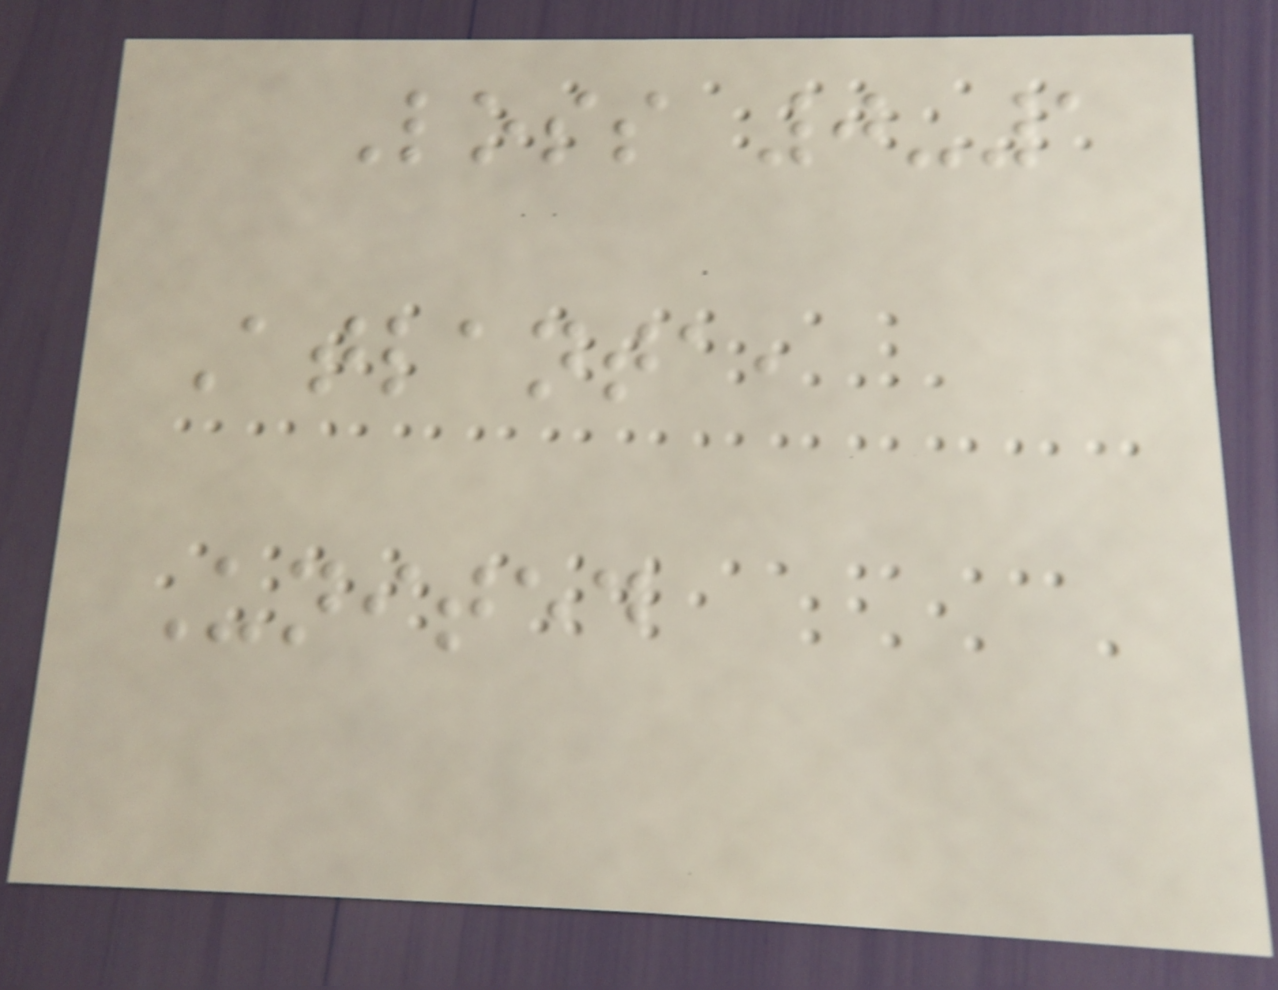Loss 0-1
Atlanta,
United
